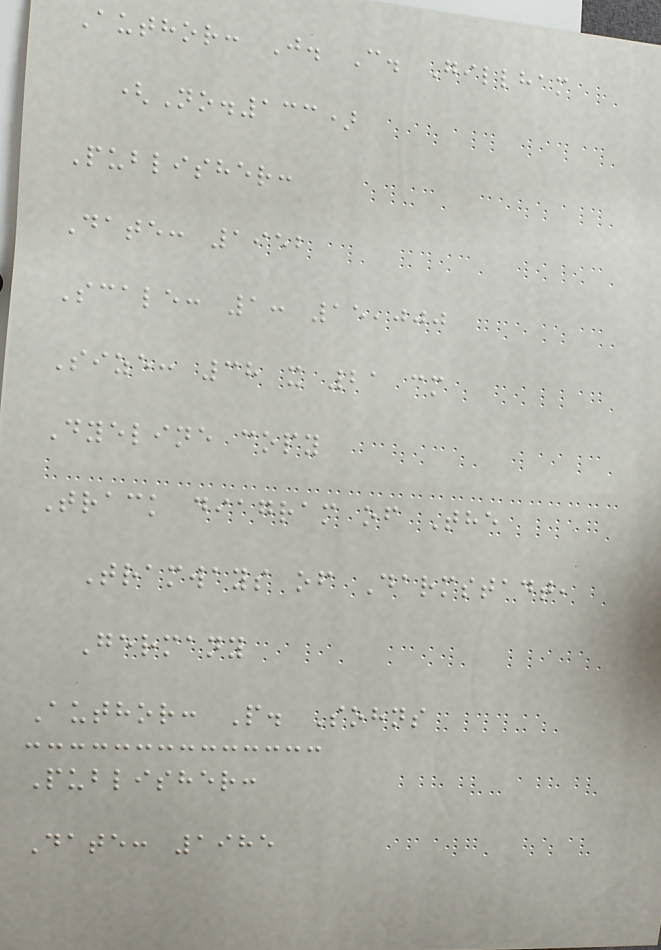Author: J. C. Gillham
(No.133)
Publisher:
Date: 1952
Scale: 1: 15,000
Size: 38 x 21 cm
Dyeline copy
Track diagram of The
Tramways of Darmstadt,
Germany
Author: P. Sohns
Publisher:
Date: 1985
